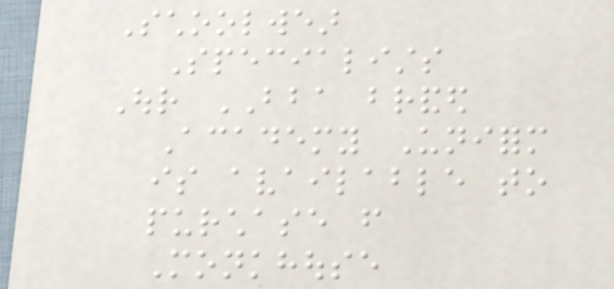Schoolwear
Specialists
Our BBA branded
Academy Uniform
is available to
purchase from
Monkhouse
